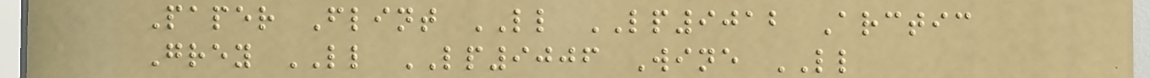Paper Flint LL LP9012 Arctic
Grey LL LP9006 Wine LL
